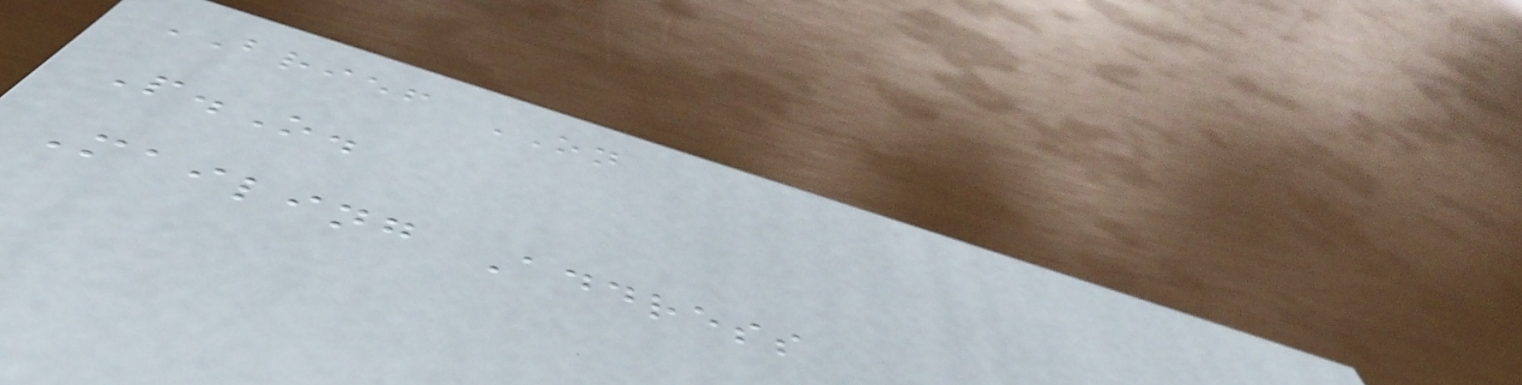BRIEF ON
P.O.
Mailing Address
